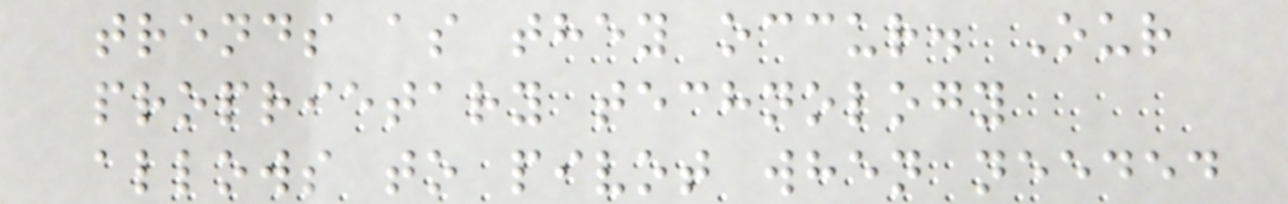trends as they occur. Our
proprietary technology
allows to pivot when needed
